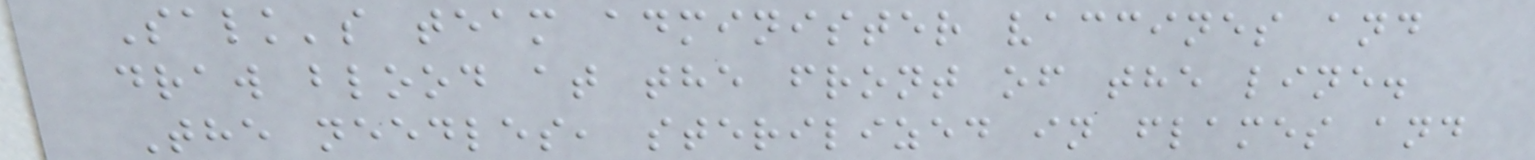Salk's team administer vaccines and
draw blood at the front of the line.
The needles, sterilized in flames and
